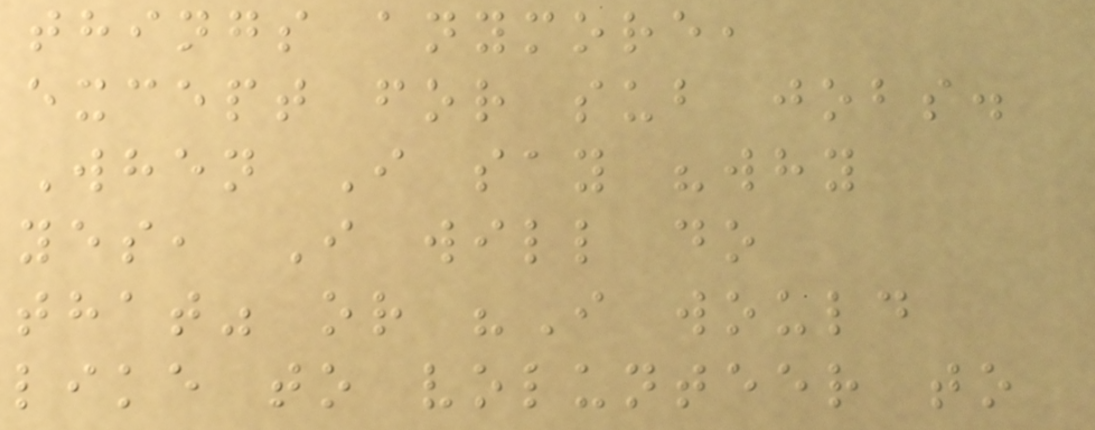things anymore,
except for sub jobs.
When I say "why
yes, I will do
that" or "I would
like to volunteer to
